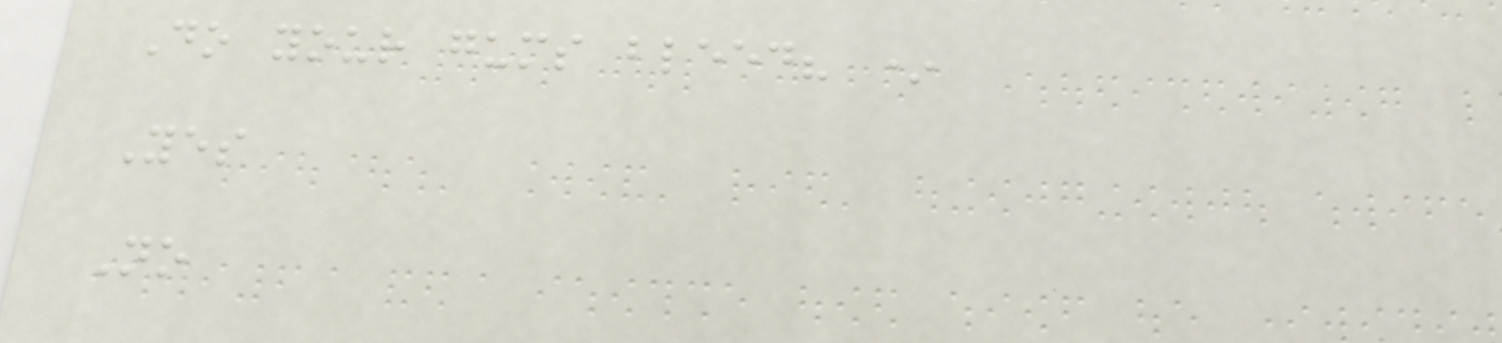Do your gums bleed? *
Yes
No
